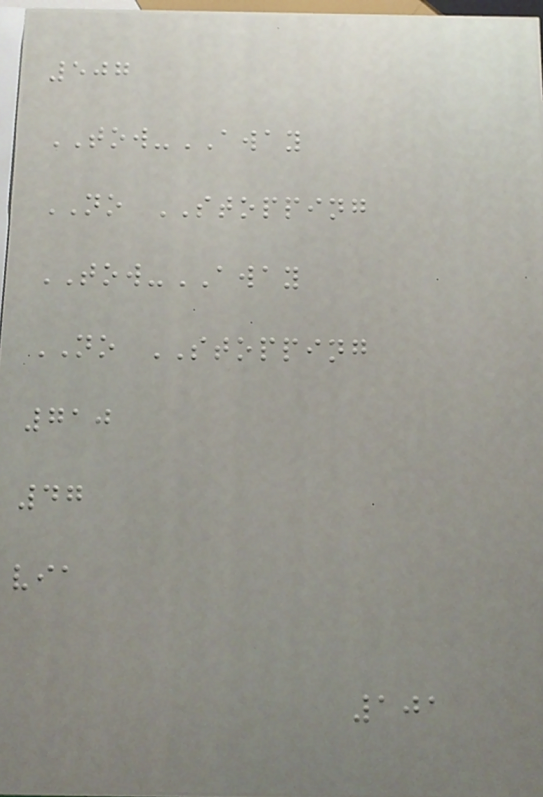507
TOW-AWAY
NO STOPPING
TOW-AWAY
NO STOPPING
710
47
via
101
